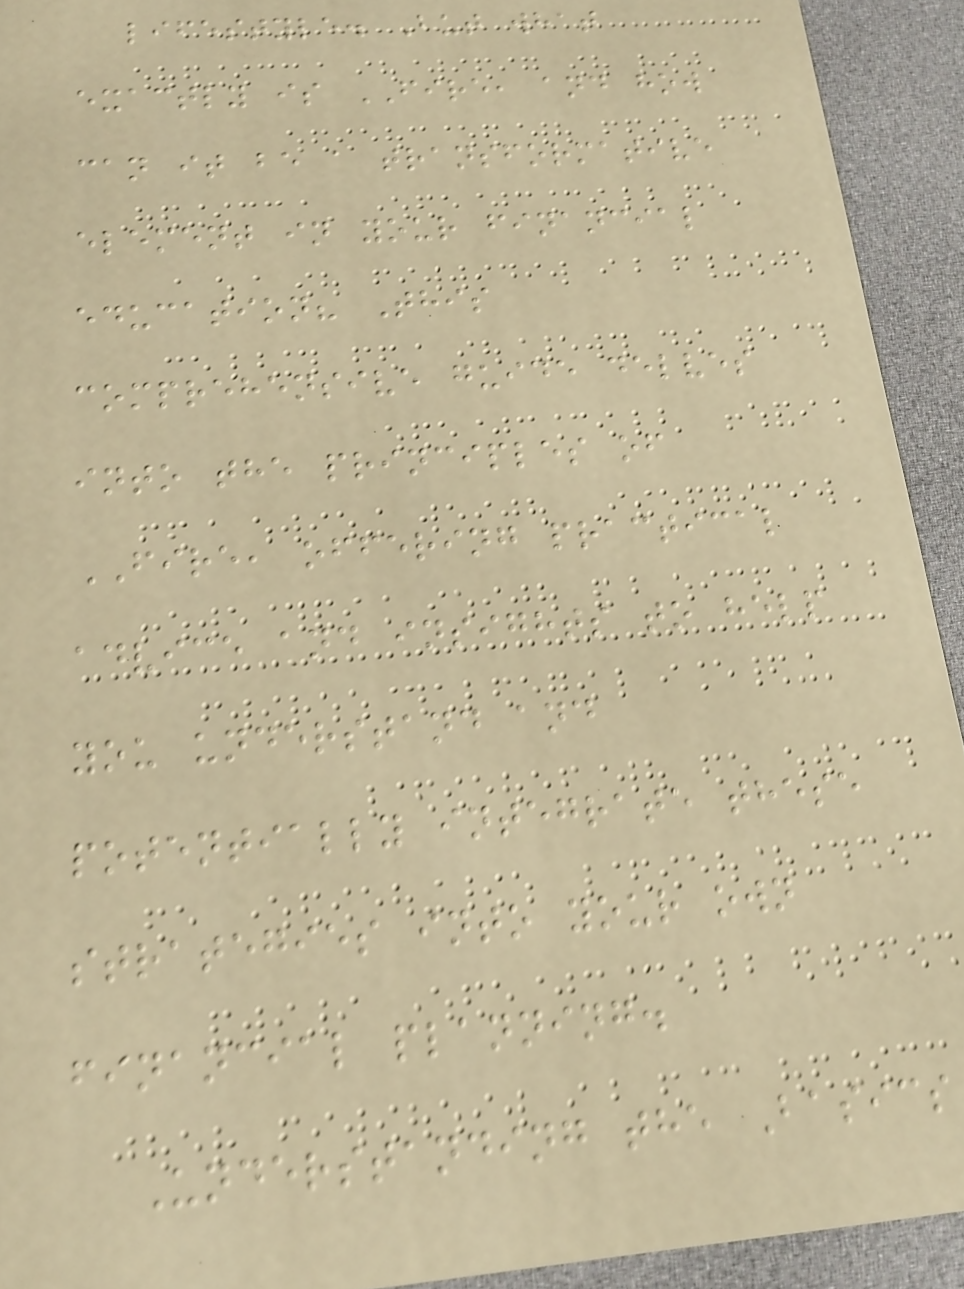lifestyle. But what
exactly is FIRE, and how
can it be a transformative
element in your financial
education? This
comprehensive guide delves
into the principles of
FIRE, offering practical
advice and insights to help
you understand and
potentially integrate these
strategies into your own
financial planning.
Understanding the Basics
